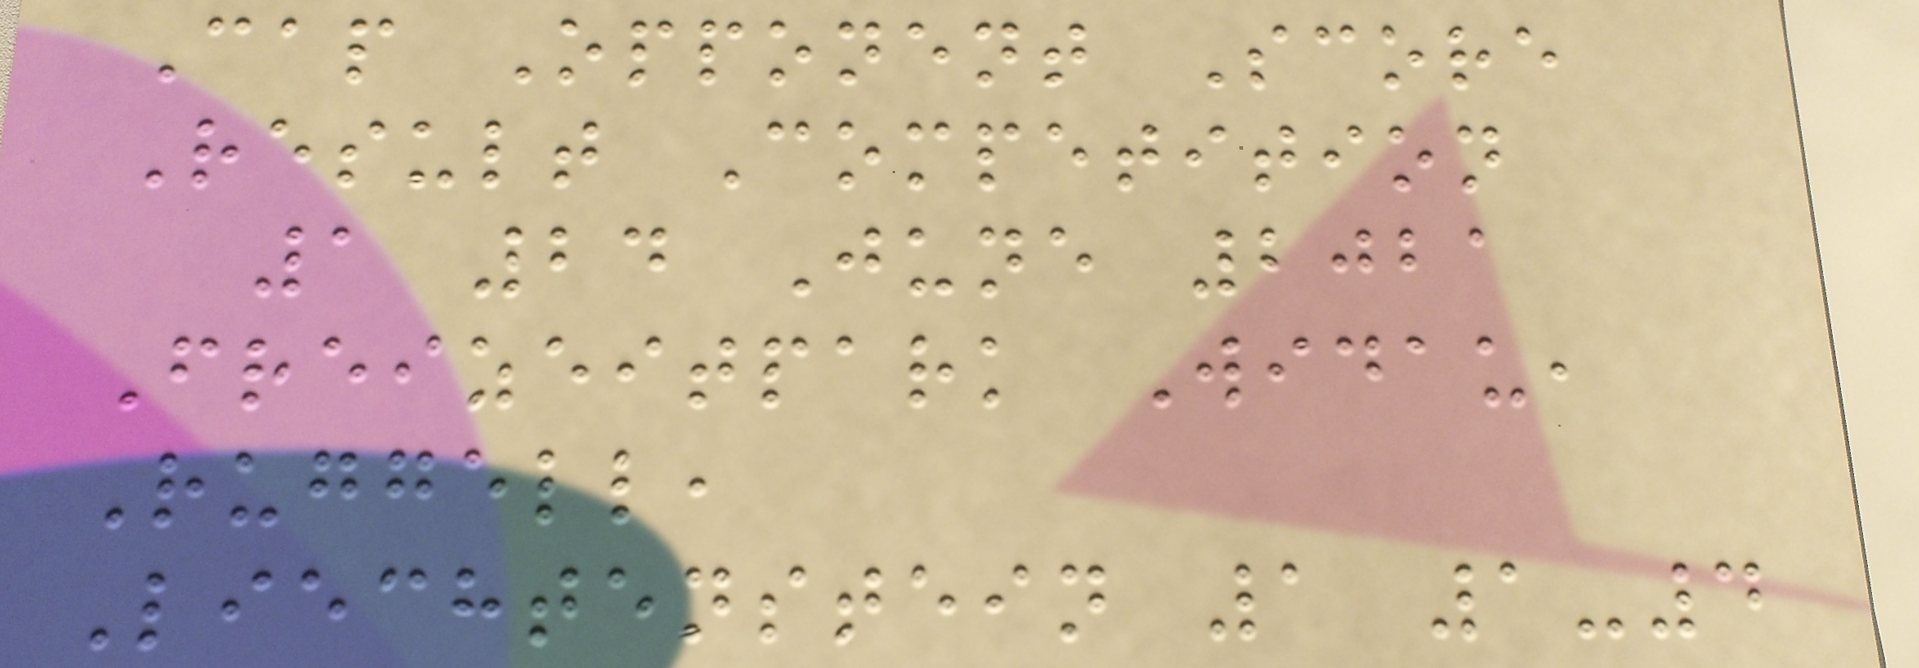Cap Opponent Score
Result Competition
1 24 June 2021
Freizeitpark Widau,
Ruggell,
Liechtenstein 1 1-4
